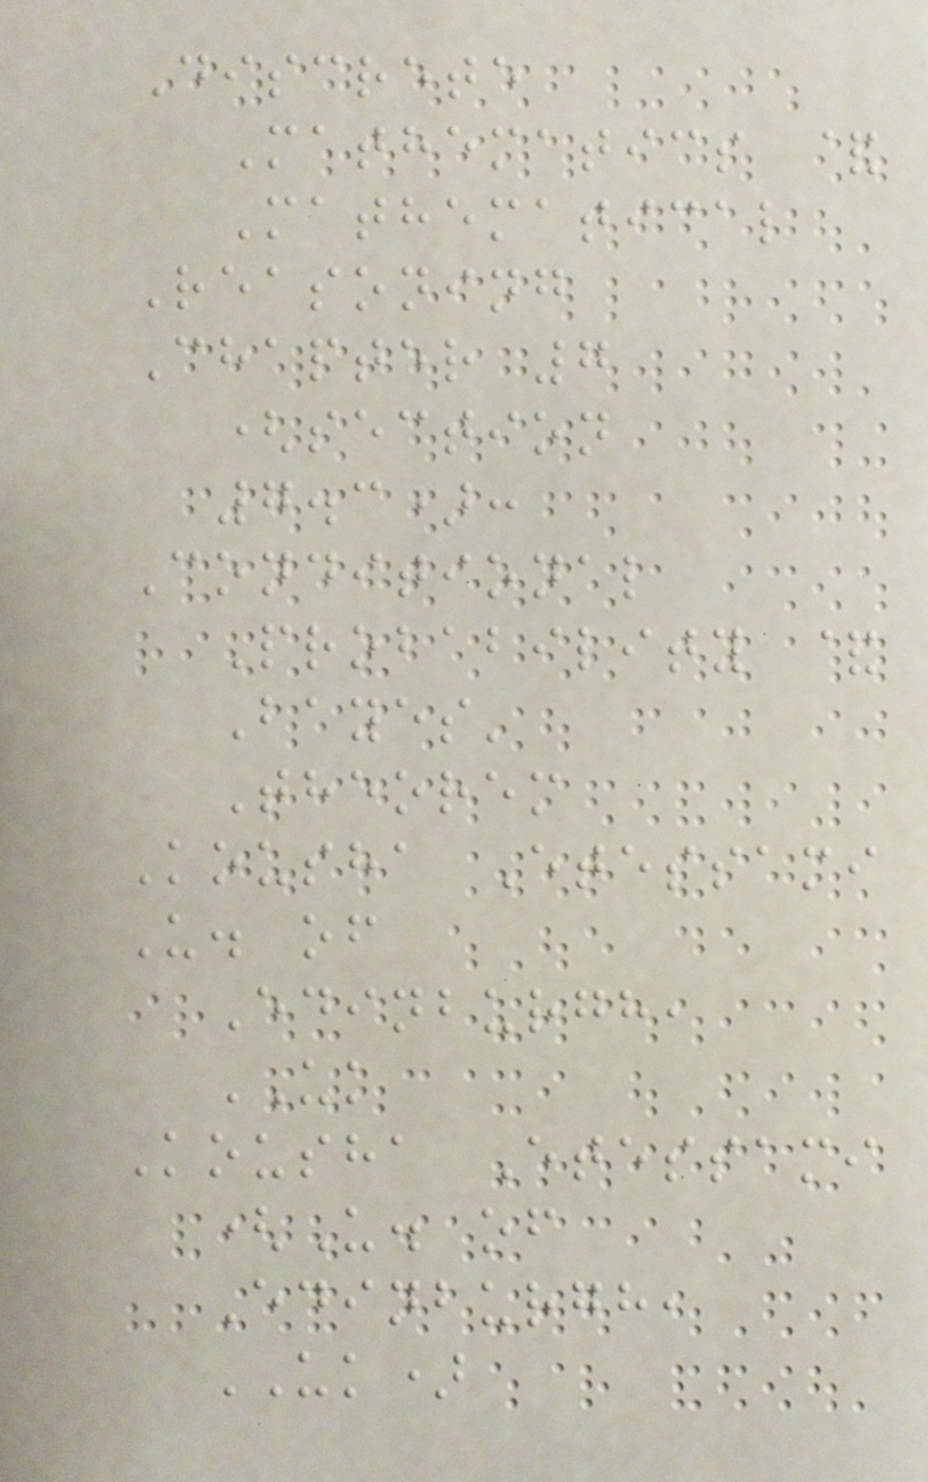Discrete
Mathematics &
Mathematical
Reasoning
Chapter 7
(section
7.3):
Conditional
Probability &
Bayes'
Theorem
Kousha Etessami
U. of
Edinburgh,
UK
Kousha Etessami
(U. of
Edinburgh,
UK)
